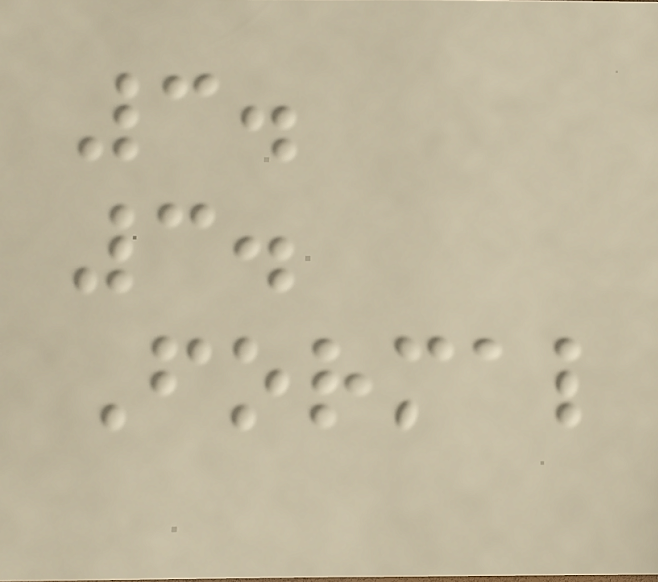3.
3.
Formal
